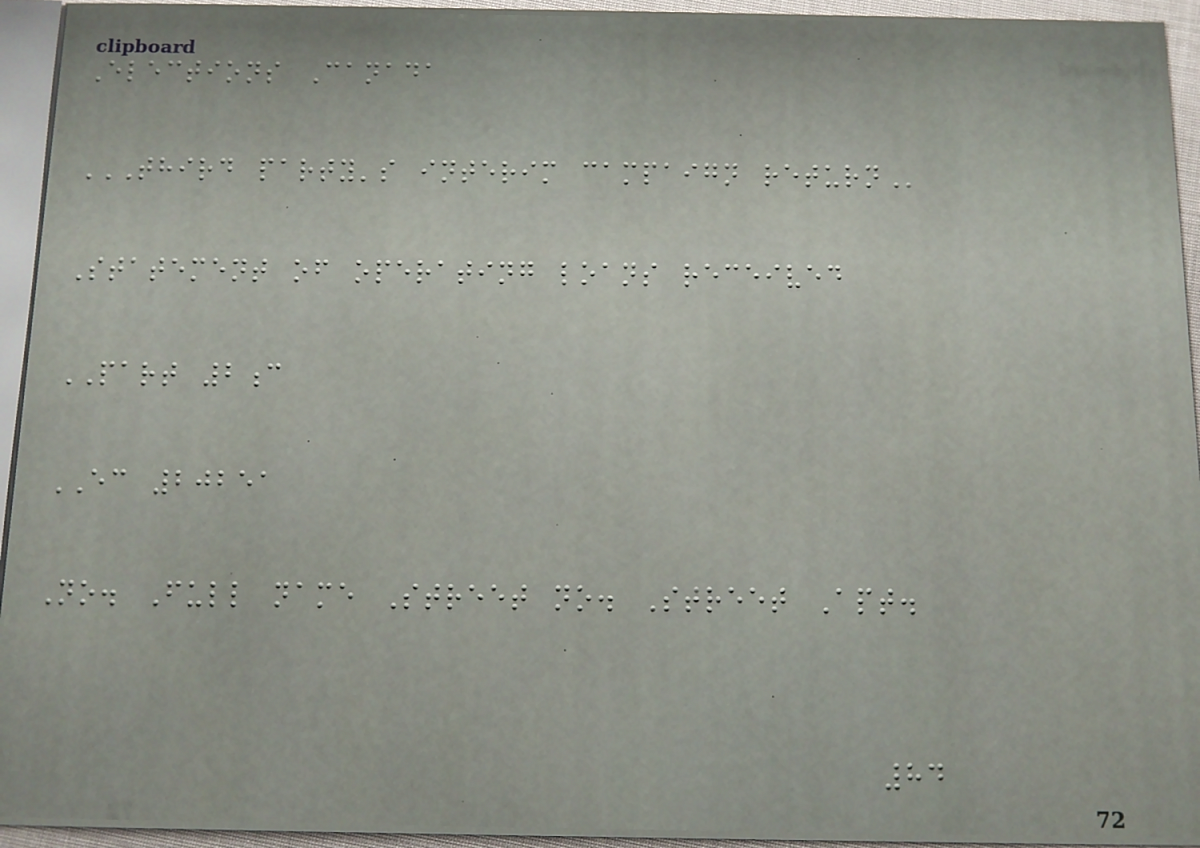Elections Canada
THIRD PARTY'S INTERIM CAMPAIGN RETURN
Statement of operating loans received
PART 2c
EC 20251
No. Full name Street no. Street Apt.
84
